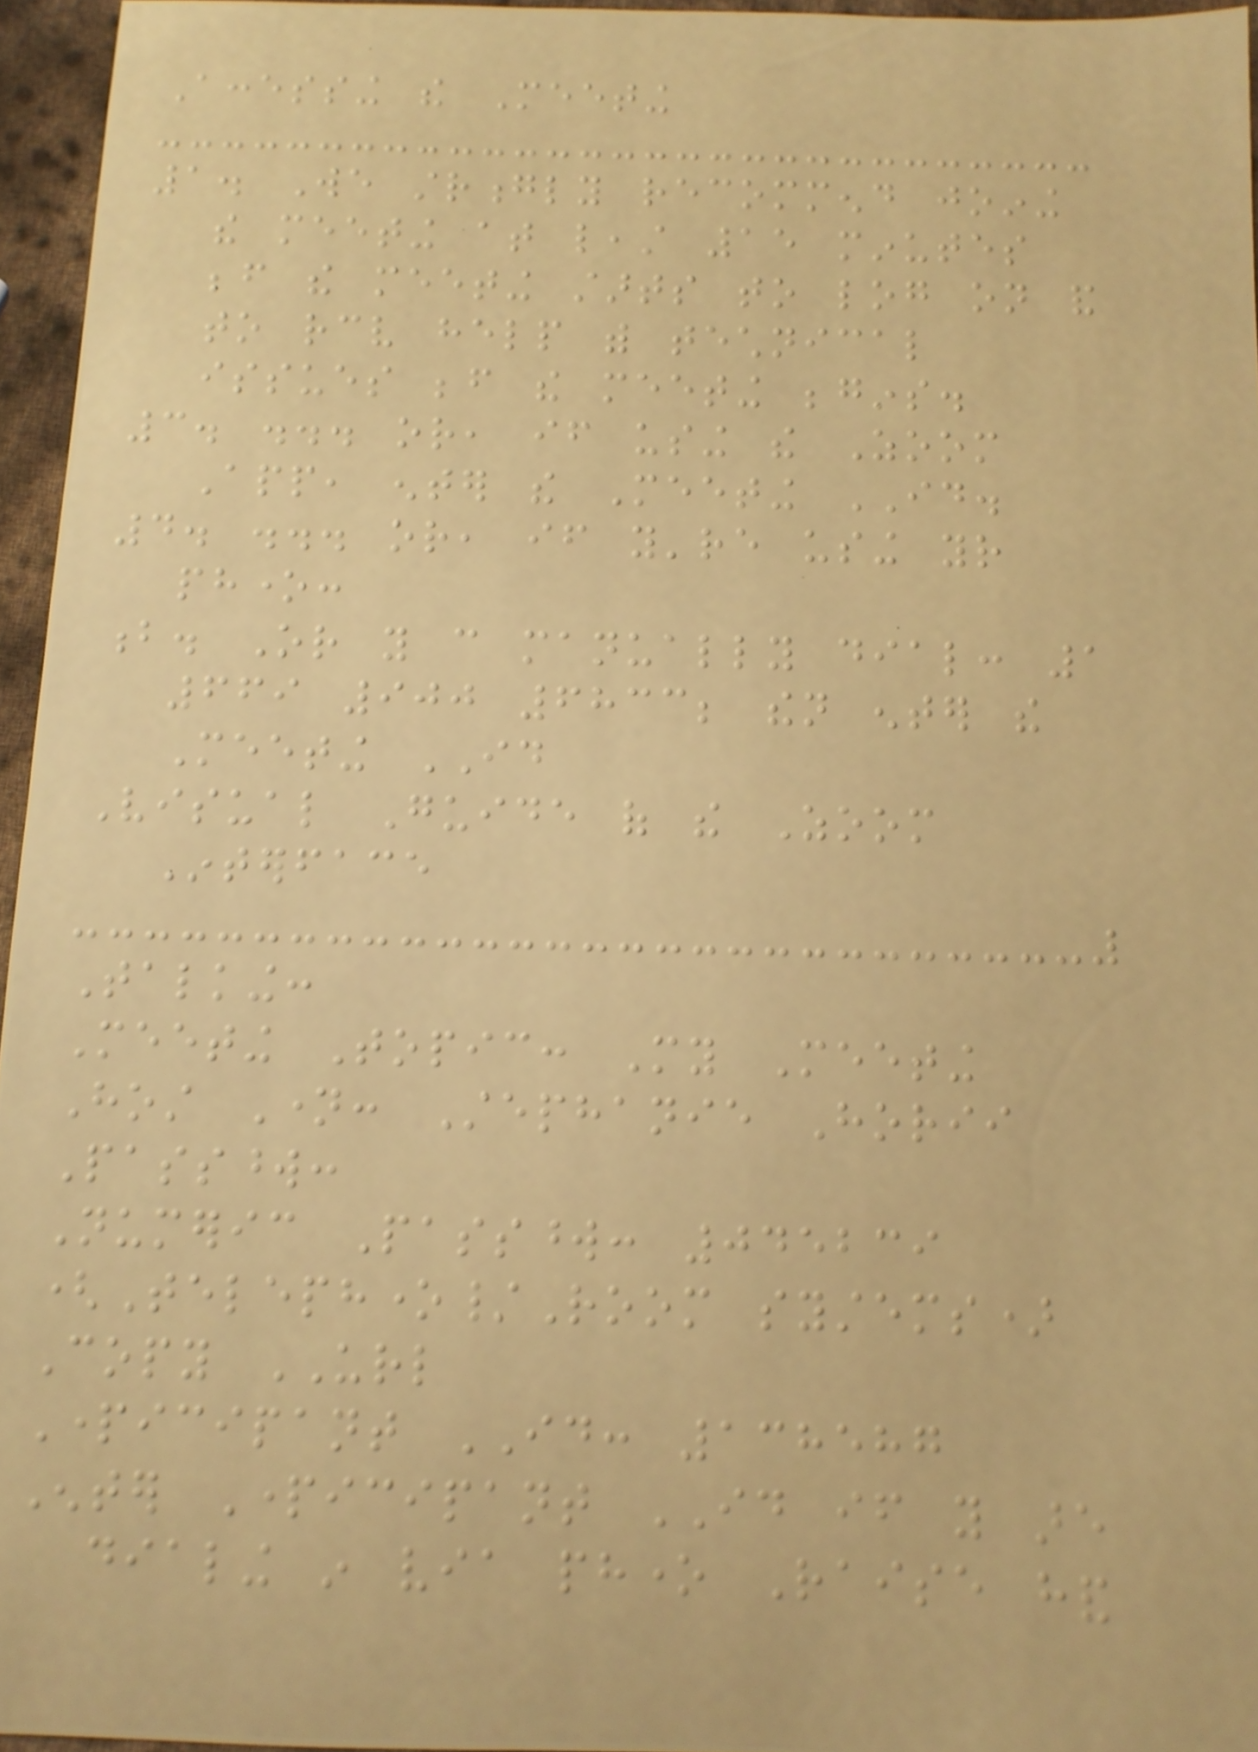Accessing the Meeting
1. We strongly recommend joining
the meeting at least 15 minutes
before the meeting starts to log on and
to receive help with technical
issues before the meeting begins.
3. ... or, if using the Zoom
App, enter the Meeting ID.
4. ... or, if you're using your
phone:
b. Or you can manually dial: 1
669 900 6833; then enter the
Meeting ID
Visual Guide of the Zoom
Interface
Talking:
Meeting Topic: My Meeting
Host Name: Stephanie Horii
Password:
Numeric Password: 045239
(Telephone/Room systems)
Copy URL
Participant ID: 138587
Enter Participant ID if you are
dialing in via phone Raise hand
